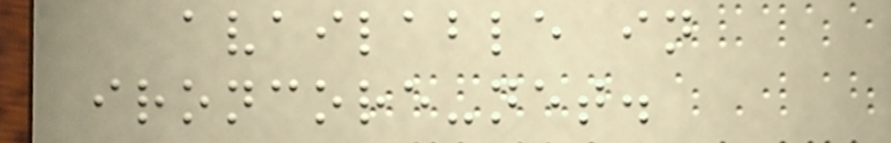available in
ironcore-net.
